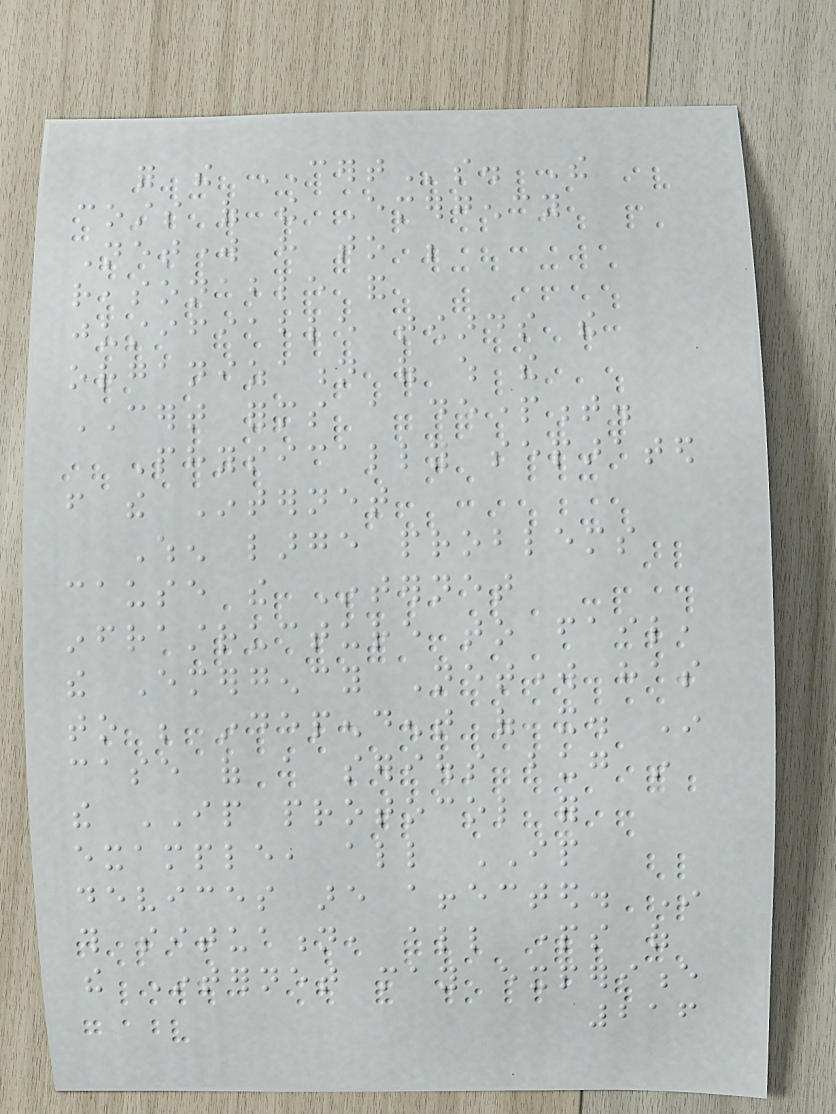for the CERTs. The
costs of the Emergency
Network have to be
reasonable and
justifiable towards the
organization of which the
CERT forms a department.
Physically separated
from the Internet
When large problems
cause the Internet
infrastructure to fail,
the Emergency Network has
to be independent of it. In
case of a serious bug in
the IP protocol for
example, all IP
devices are affected. In
this situation, all parts of
the Internet may experience
216
